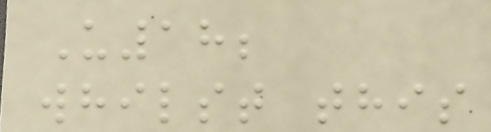U18;
whilst this
